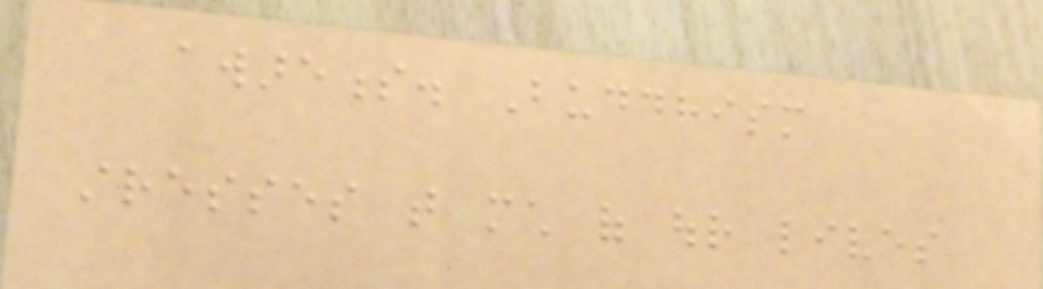awareness. Buddhism
stresses that much of our lives
